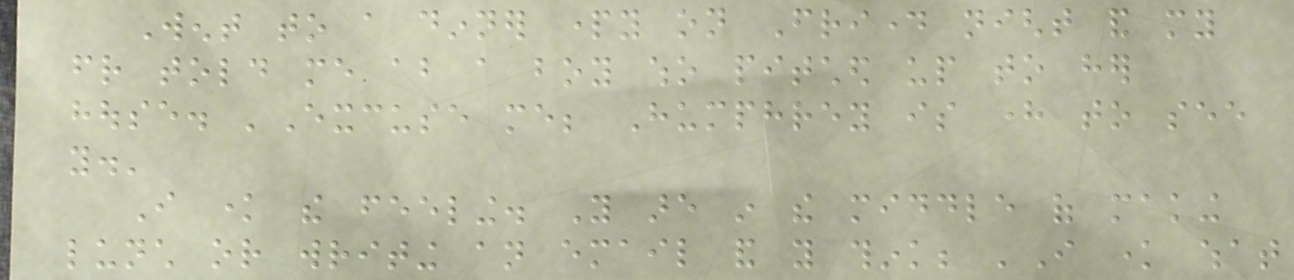Went to a dinner party on Friday night and my
friend told me about a boy who pitched up to her
house. 'Excuse me; Humphrey is here to see
you.'
I know the feeling. You are in the middle of making
lunch or writing an email and you think; 'I know what
